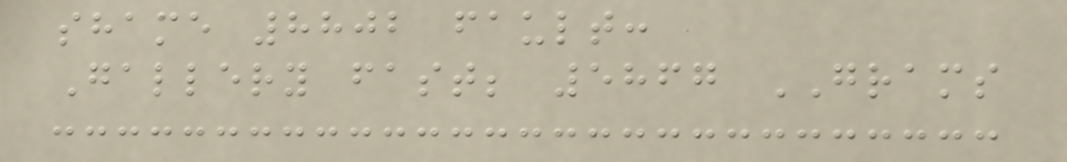shame 8802 fault:
Gallery fast; 5867 GRAMS
